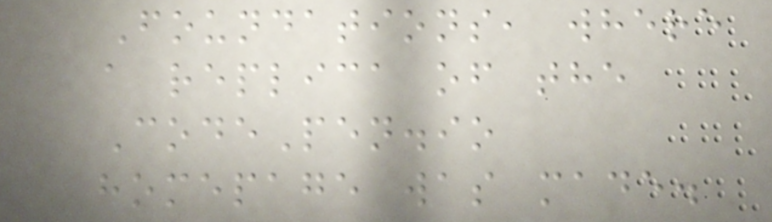Foundations, where
a replica of the
CodePen.io
homepage was made.
